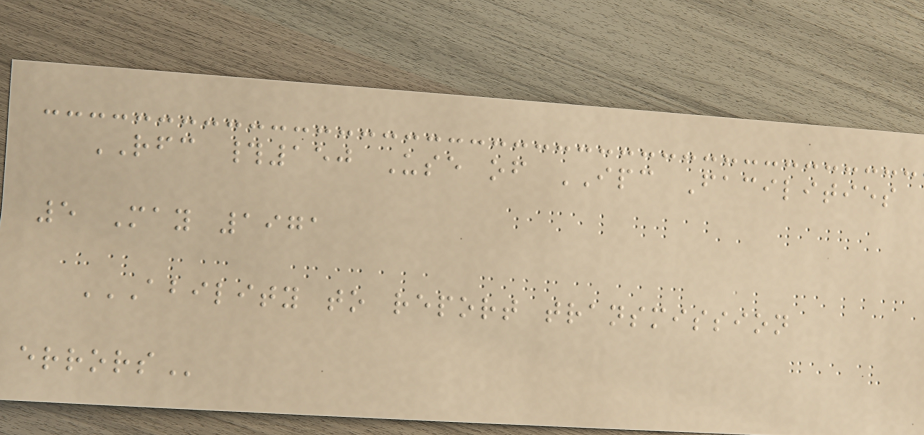RFC #150 Use of IPC Facilities
5 May 1971
ABILITY TO REPORT TRANSMISSION
ERRORS
